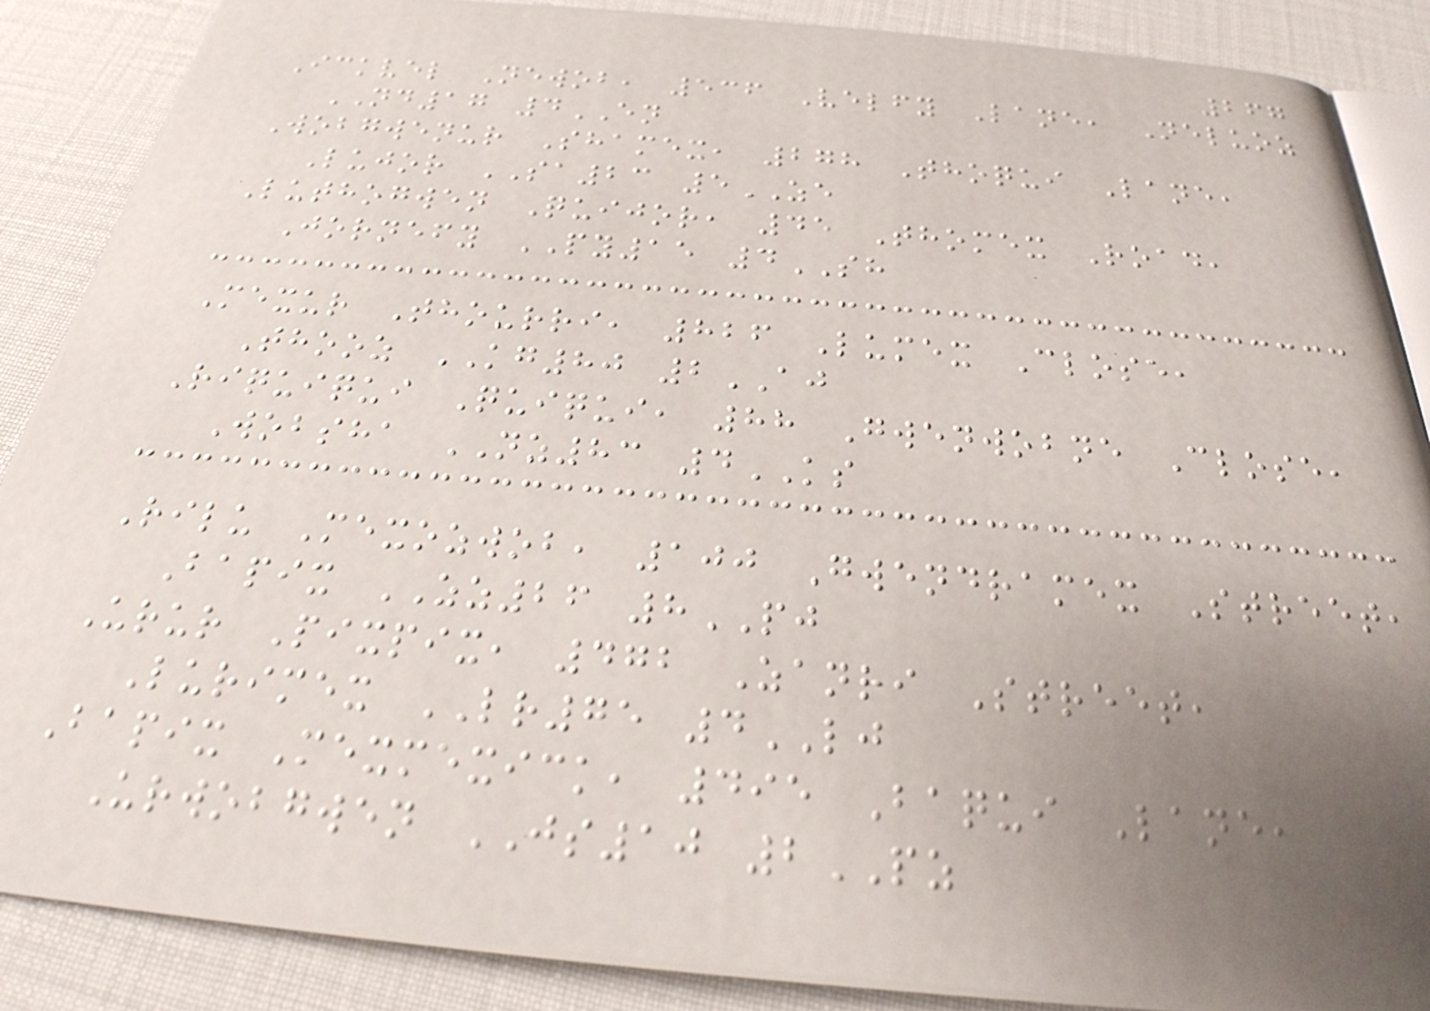267
Ickvel Newob, 536 Velfy Lane, Neluoz
ND17 4EN
Wobgwenur Shamex, 278 Thoqui Lane,
Lujor SA23 5ZE
Luthogwen Quijor, 45 Thomex Road,
Jornefy PY15 4SH
Mexur Thourri, 826 Lumex Close,
Thooz KG80 2AJ
Riquiqui Quiqui, 88 Gwenwobne Close,
Wobsha NZ83 4KS
Rilu Mexozwob, 100 Gwendramex Street,
Bapix ZZ26 8PJ
Urur Pixpix, 472 Zanri Street,
Lurimex LR75 4LJ
Bapix Mexmexick, 495 Baqui Lane,
Urwobgwen JS10 2PZ
